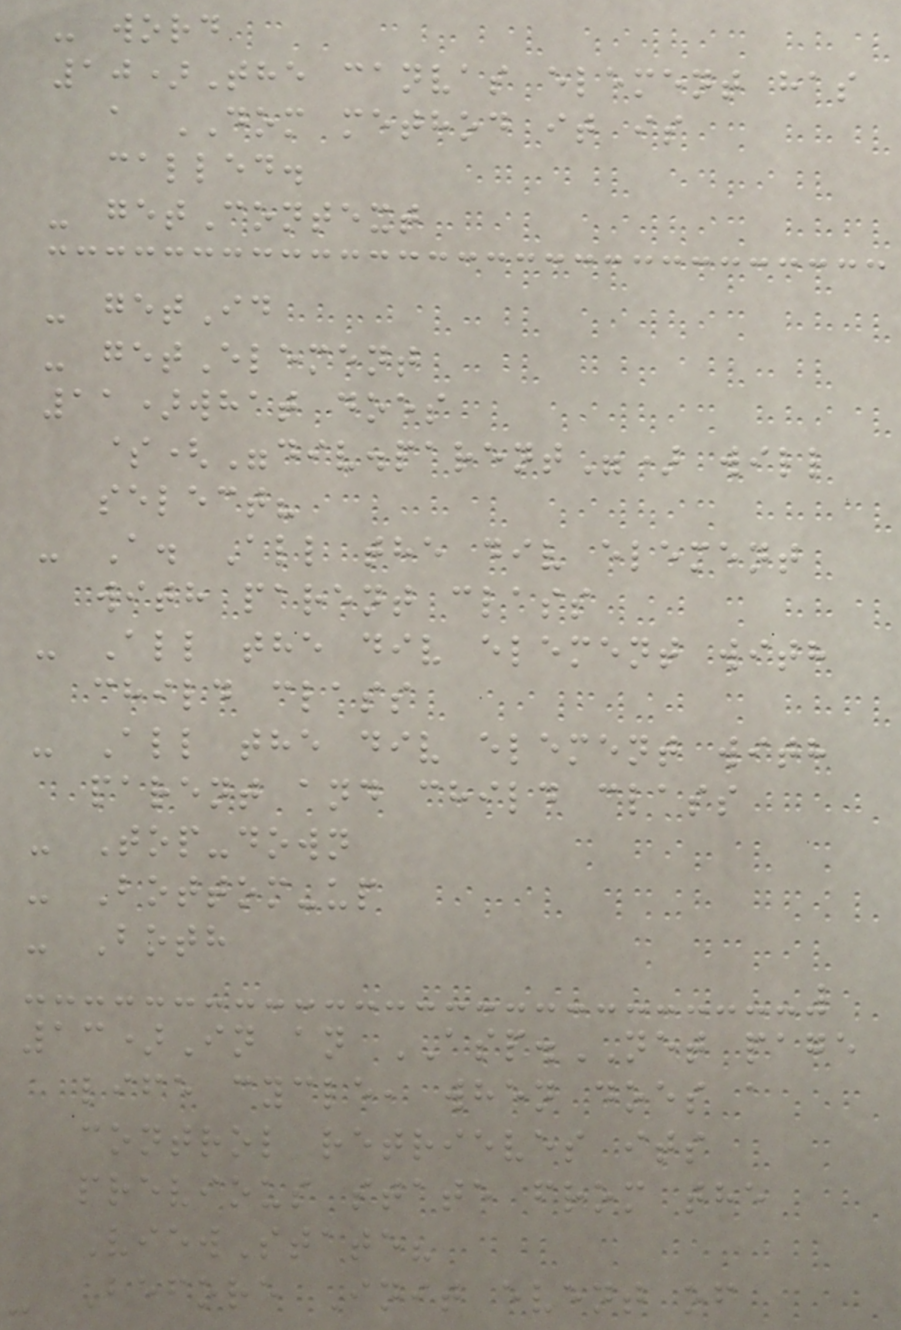- word
10)The canvas element has
a DOM method it is
called.
- getContext
- getId
- getElement
11)what does
$("div.parent") will
select?
- A. All the div element
with parent class
- All the div element with
child class
- All the div element with
parent and child class
- Top-down
- Bottom-up
- Both
13)In an ASP.NET page
life cycle, when does a
control retrieves its
previous state from the
ViewState?
- Before Init event of
